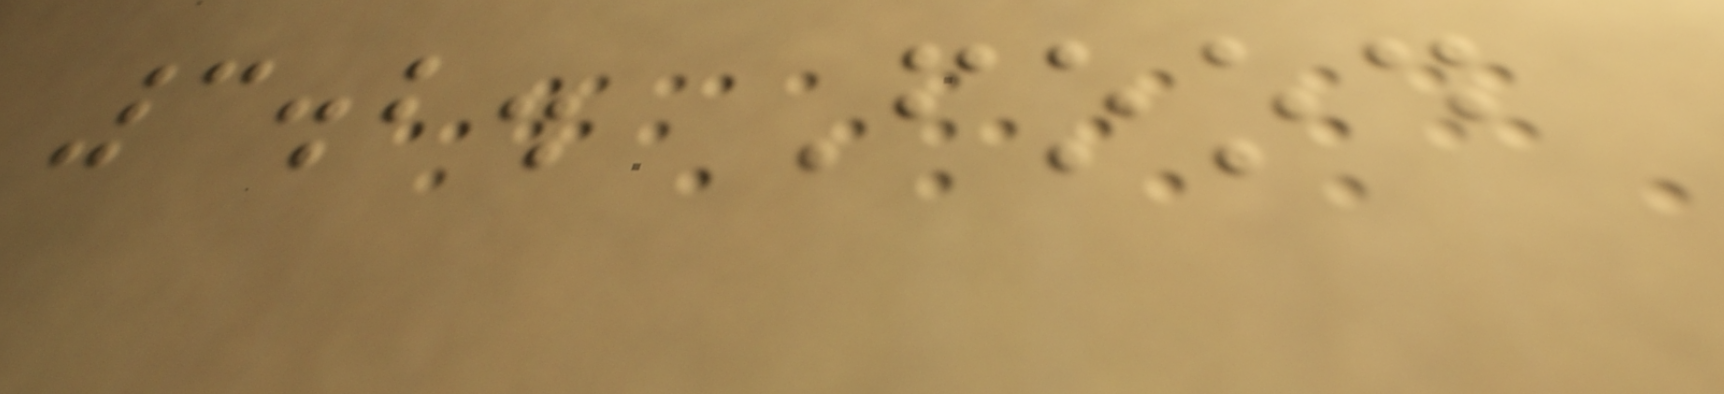3.2. Food
